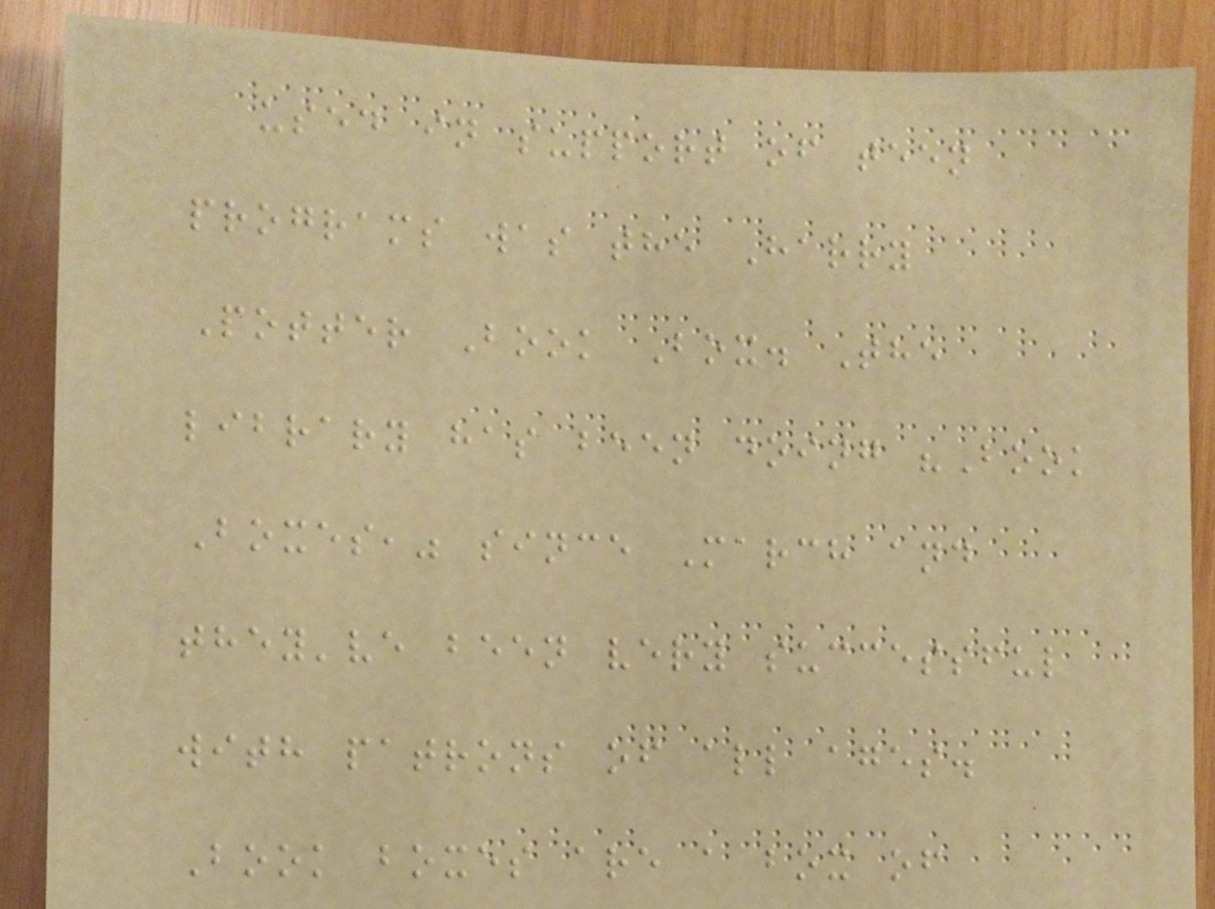used in support of teen
programs was the Harry
Potter Book Box. The
library has been doing "Book
Boxes," since March and
they've been very successful
with patrons of all ages.
Book boxes are a box of
